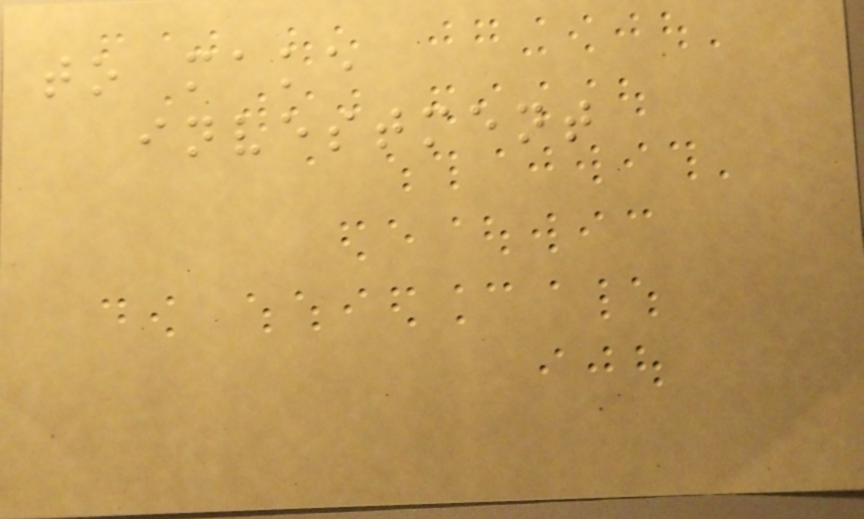to make
investment
